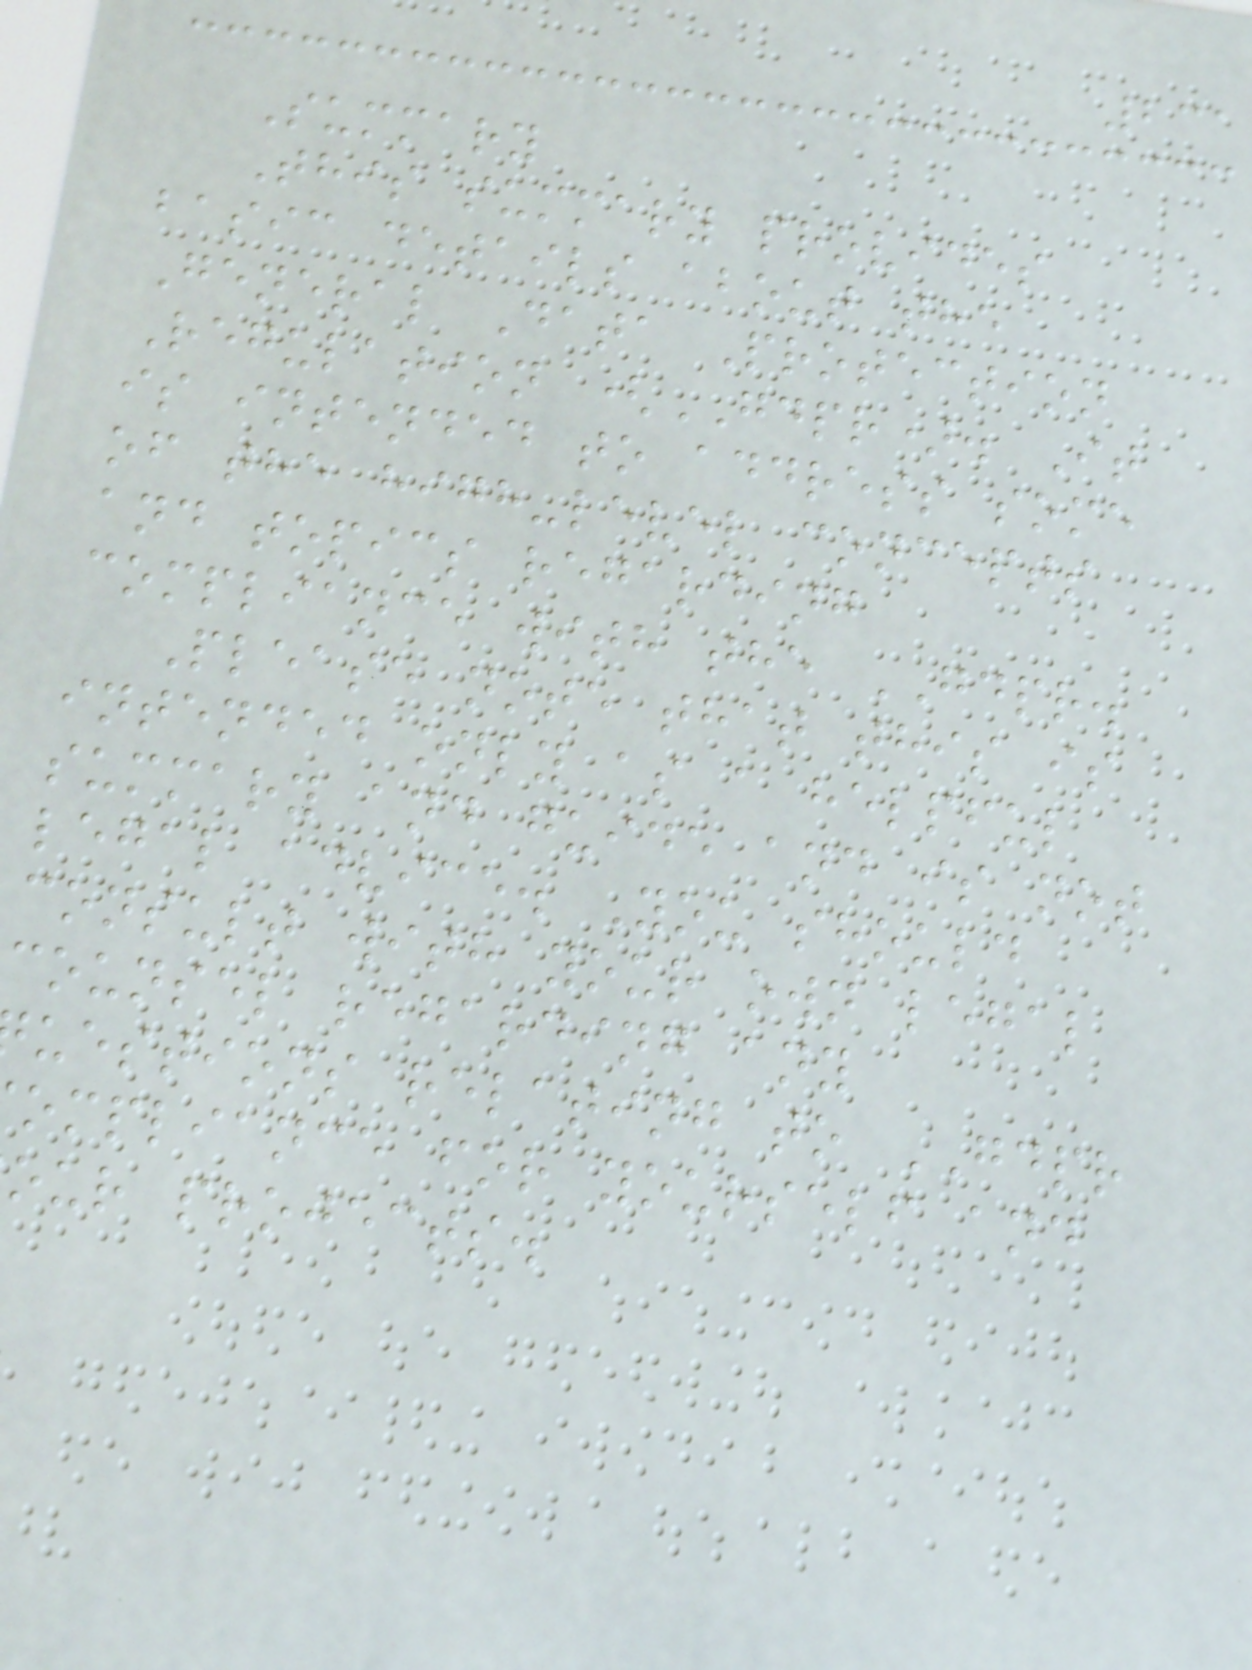231
Summary
This summary provides
basic details about the
General Data Protection
Regulation (GDPR). It
is intended to address some
of the high-level concepts
and topics regarding
compliance with the GDPR.
Please note that this is
intended only as a helpful
summary and guide and is not
legal advice. You should
consult with your own legal
counsel regarding any
uestions relating to GDPR
ompliance for yourself and
our projects.
